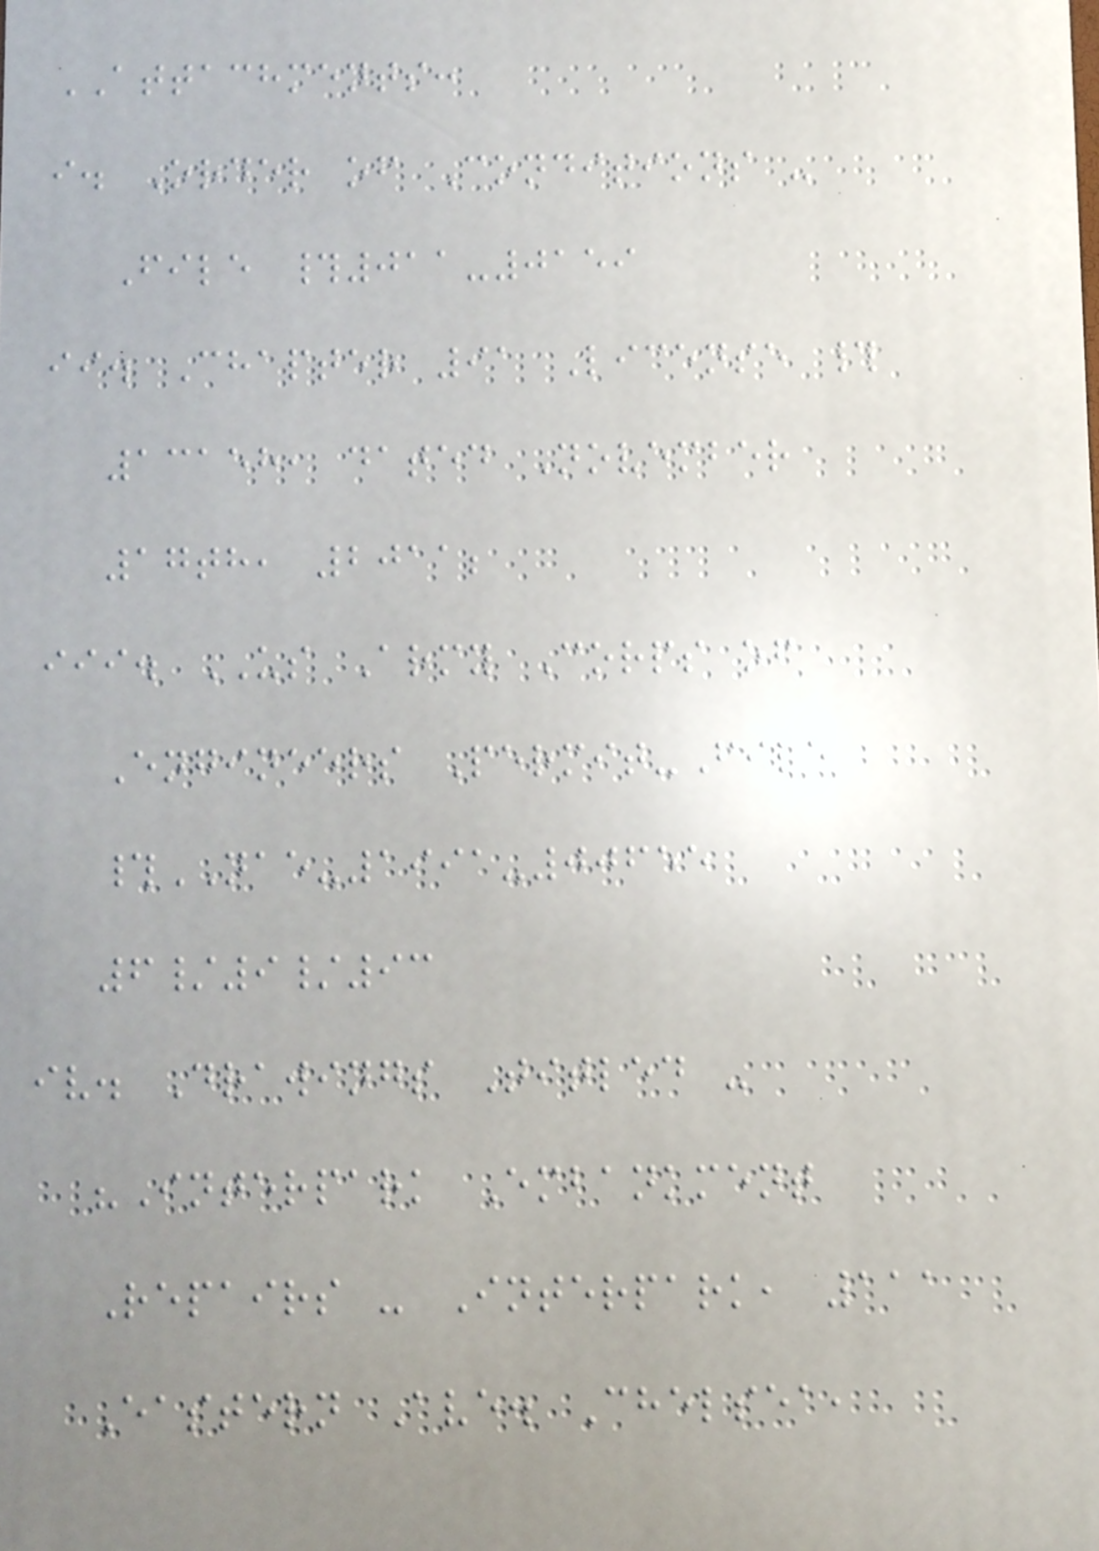ATTACHMENTS:
i. Order of Conditions -
File #011-0159
ii. Chapter 91 License #
13158, dated November
17th, 2011;
iii. US Army Corps of
Engineers Permit-File
#NAE-1991-00655
6/9/93
iv. Drawings Titled -
"Interpark Embankment
Repairs - Interpark, 111
Eastern Ave. Chelsea,
